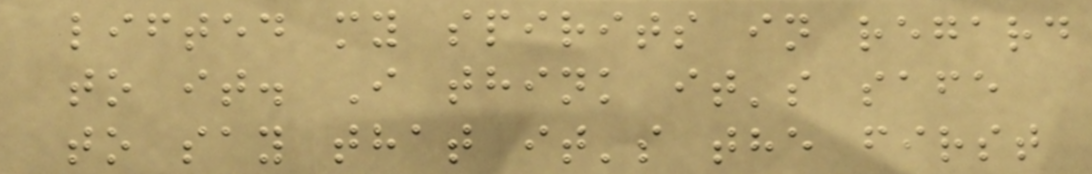lifted my spirits in regard
to it. I think it's safe
to say that it's the first
